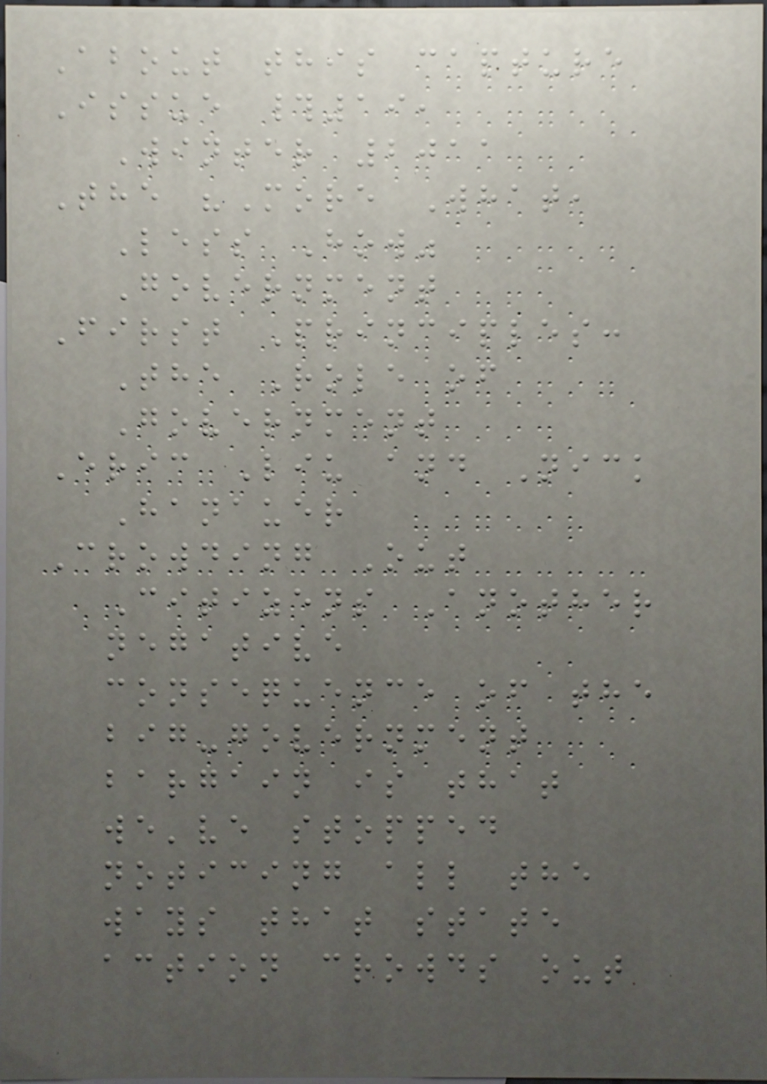About this capture
Issue #19,
Winter 2011
The "More What,
Less How"
Government
First Principles:
The Role of
Government
Eric Liu and Nick
Hanauer
Crowding Out
Citizens Another
negative
consequence of the
big-government
bargain is that
we've stopped
noticing all the
ways that state
action crowds out
